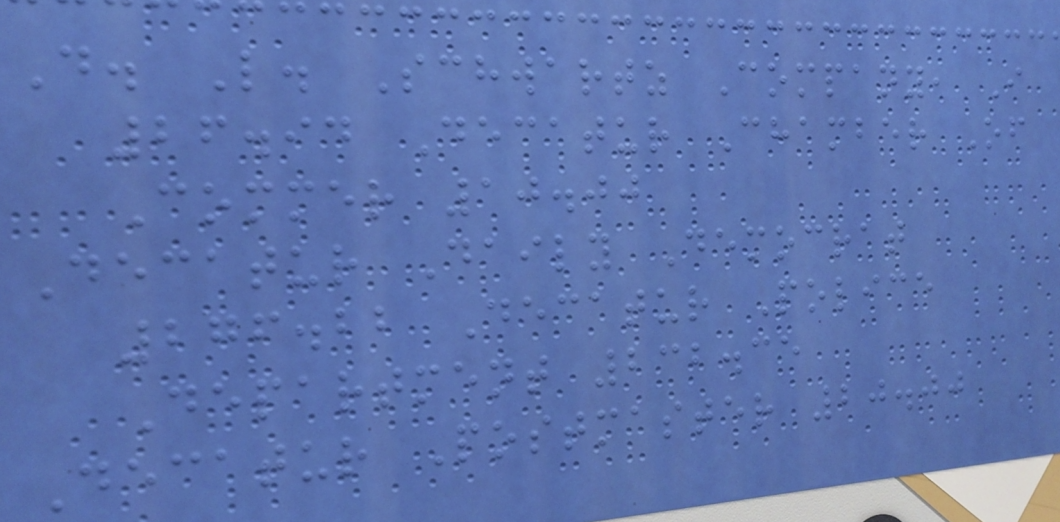D. L. Schwartz Company, I
26.94 Decatur Chamber Of
Commer 10.00
Decatur Daily Democrat
276.22 Decatur Police
Department 232.35
Decatur Postmaster 20.00
